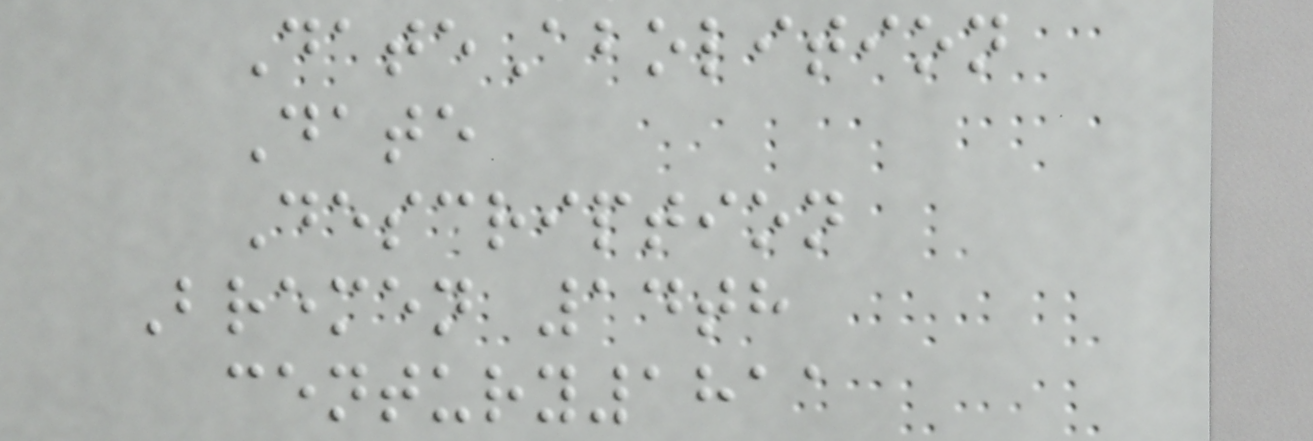DateAbolition
Date
Description
Bremen 14th
century1811
